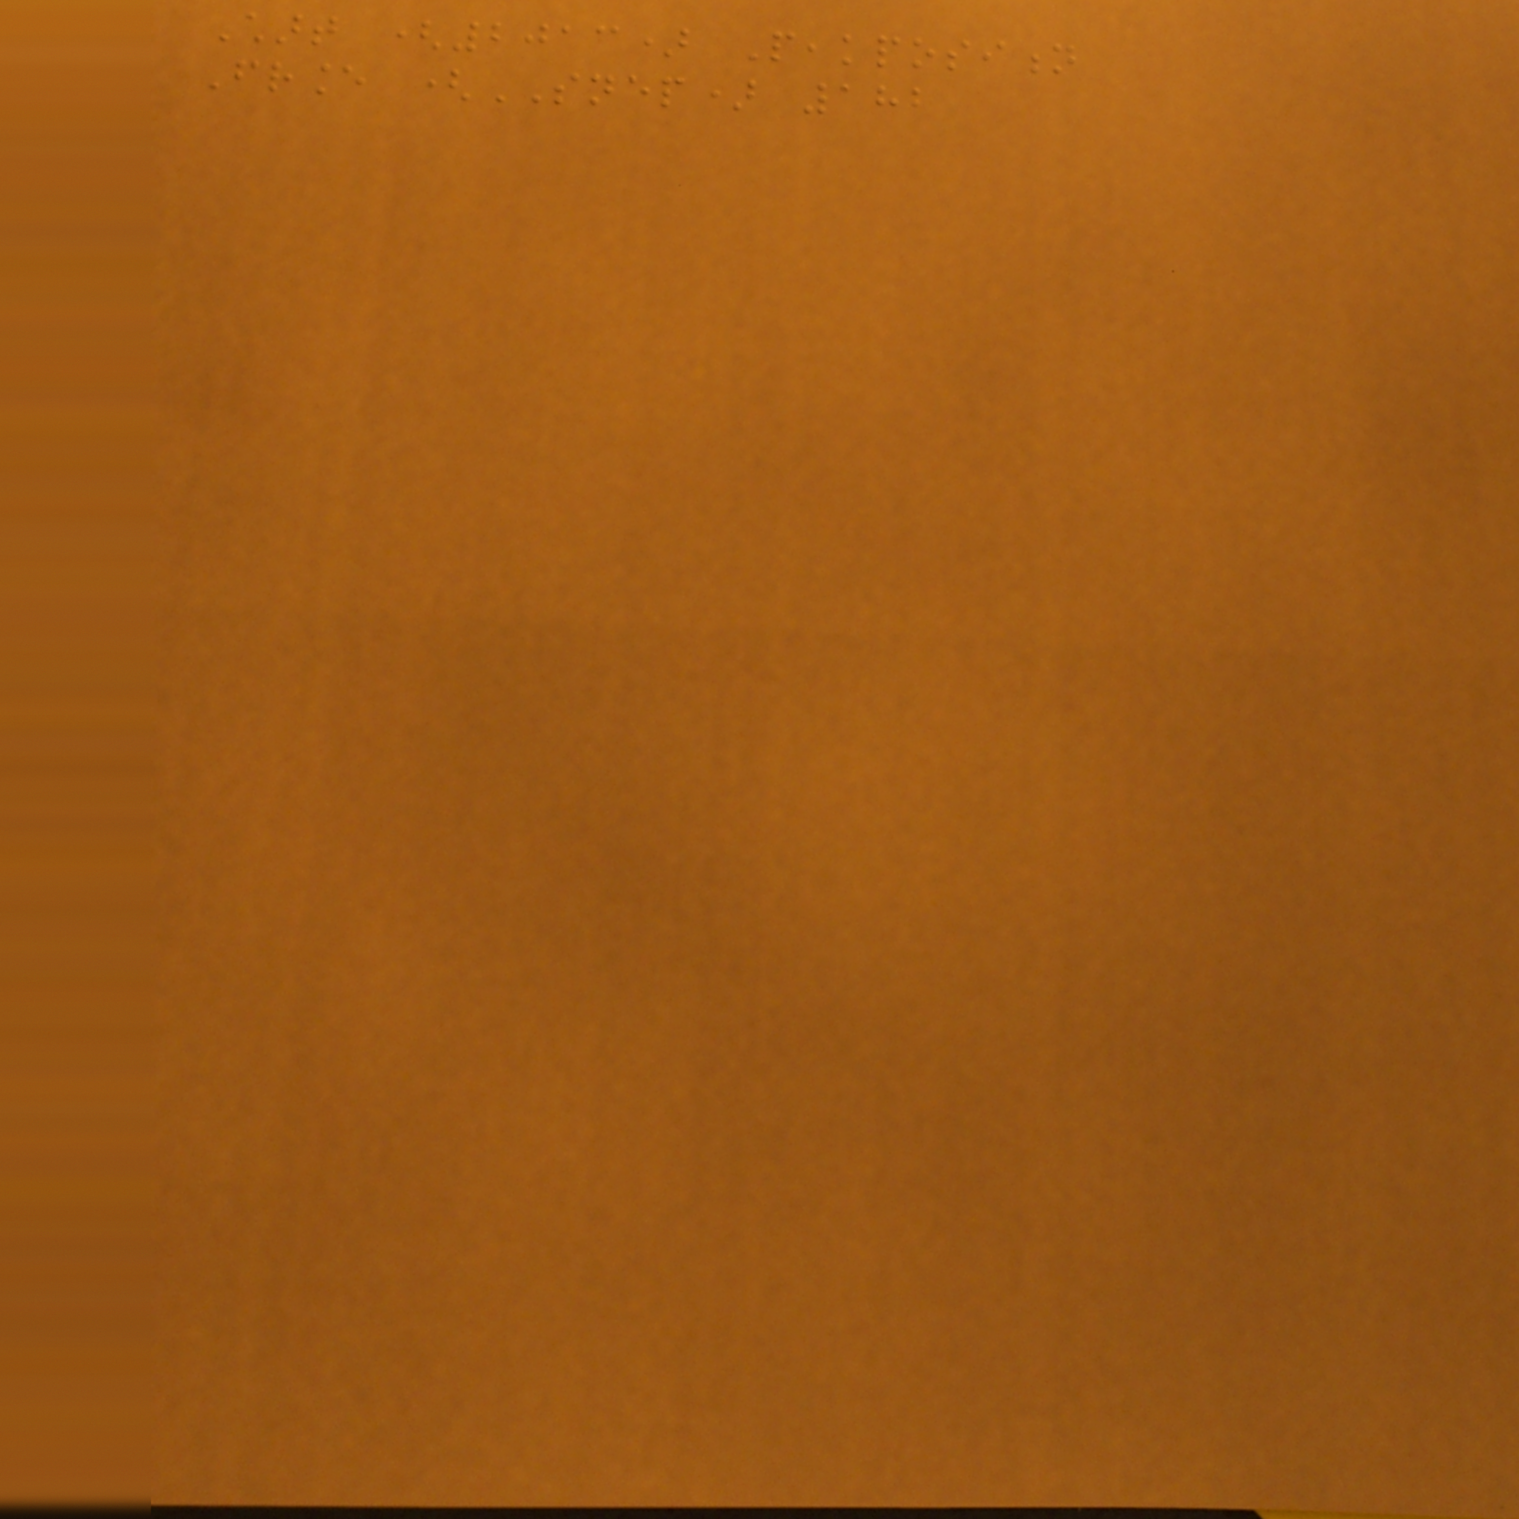Chart (2013) Peakposition
France (SNEP) 182
